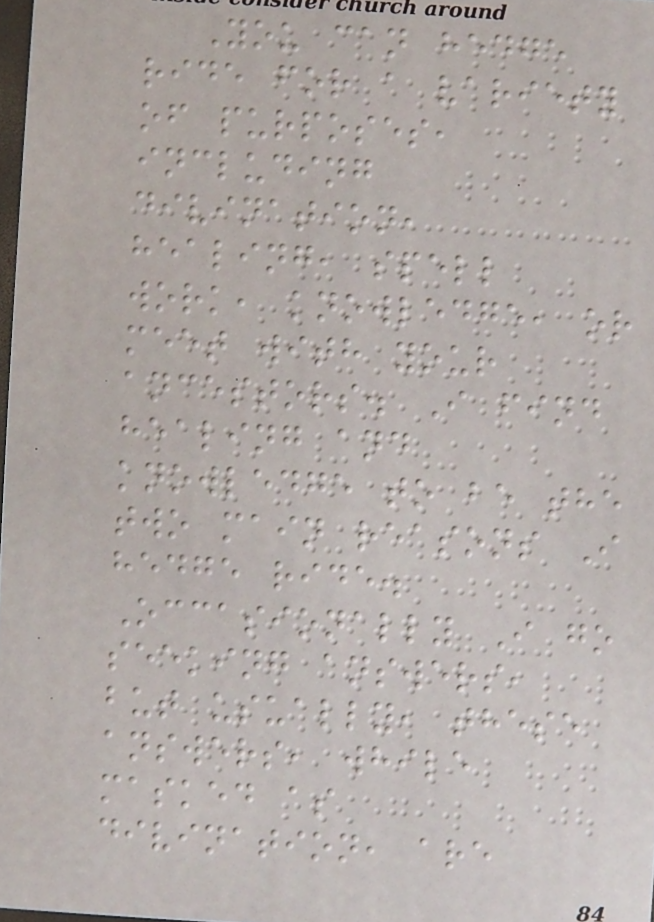You can hedge
ride for a variety
of purposes,
including
divination,
healing, spell
work, knowledge, or
meet with your
ancestors. I find
healing and
knowledge to be the
two main reasons I
hedge ride.
Occasionally I go
seeking answers,
but usually, these
answers, while
masked as
divination, are
